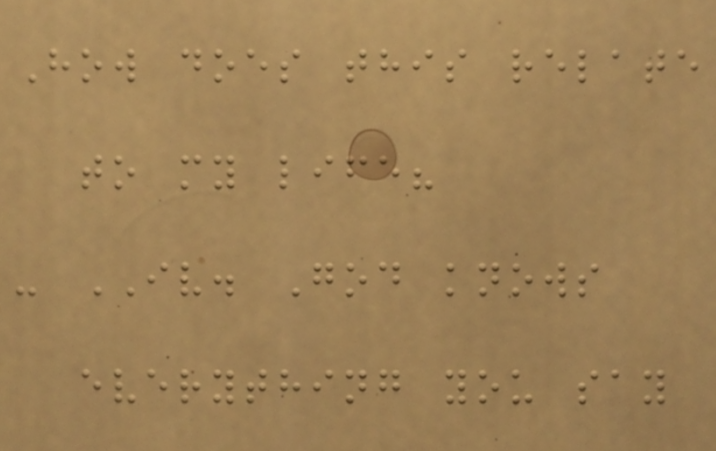How does this relate
to my life?
- IV. God knows
everything you say
